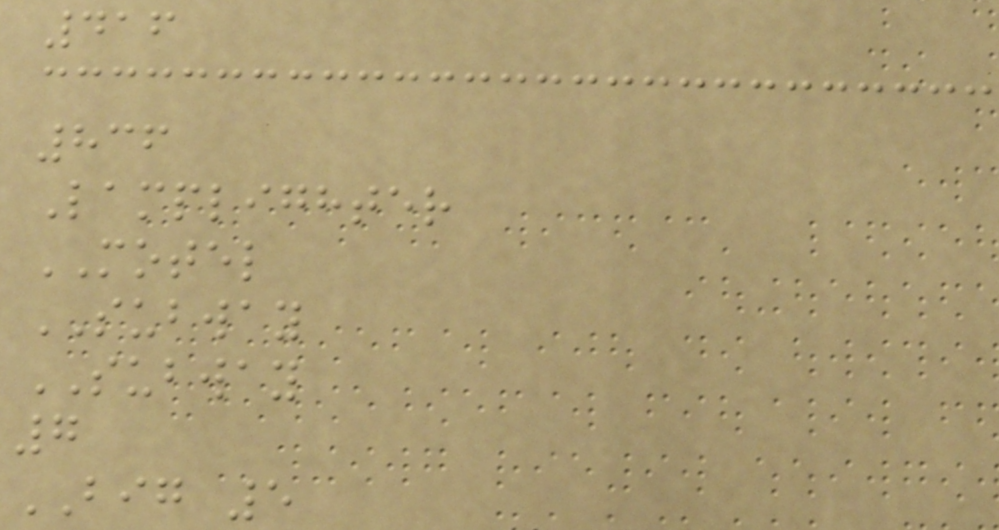416
836
Lamplighter
MOTEL
SUBWAY
SUBWAY
7
BIG 5
